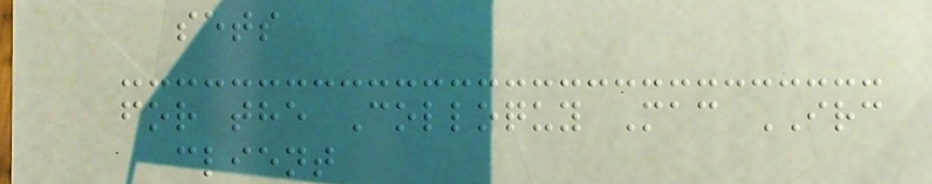sets
for the Colloquy Mac IRC
client
